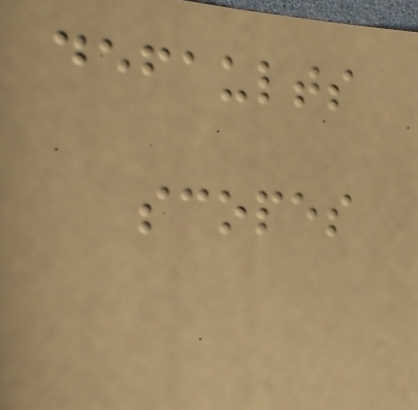defaults
scopes
